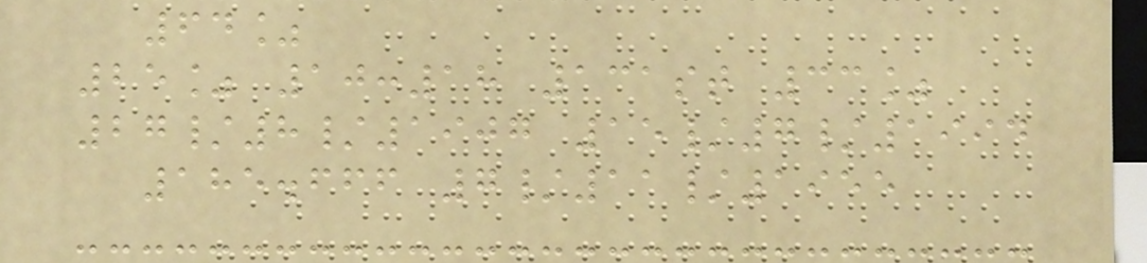64%
25% 10:18 131st 33%
27/8/1907 15/7/1994
185.666 7/11/1955
